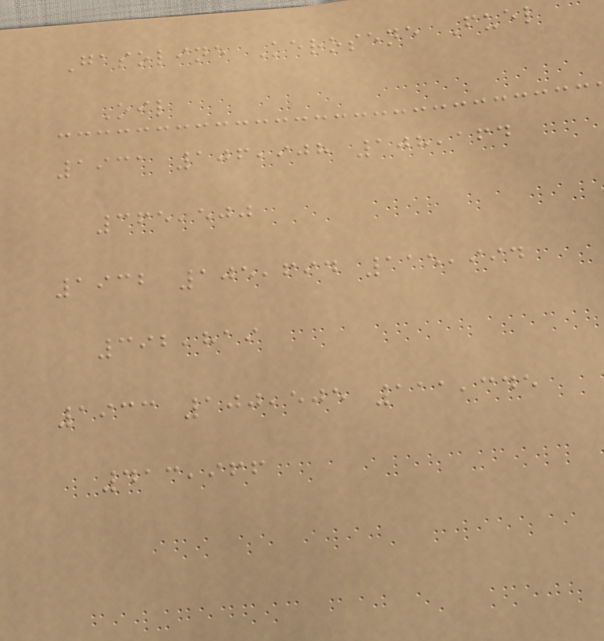Gasoline Kerosene Fuel
Oil
1931 106,908 108,164
365,500
1932 105,694 115,994
392,819
1933 100,505 111,345
413,966
